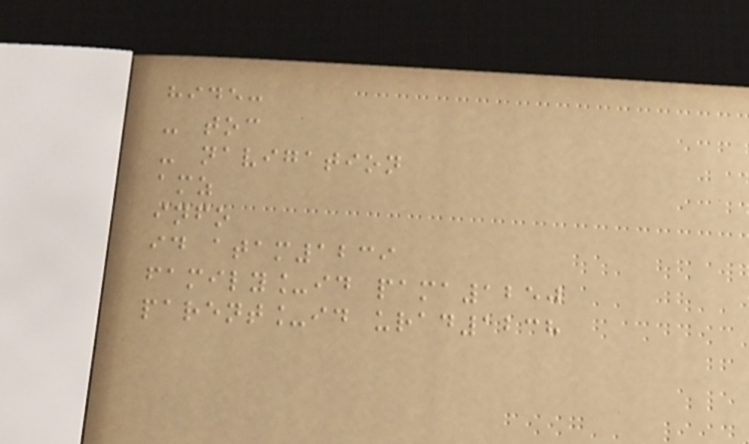hide:
- toc
- navigation
amz
info
id atam1239
family_id pama1250
parent_id urad1238
